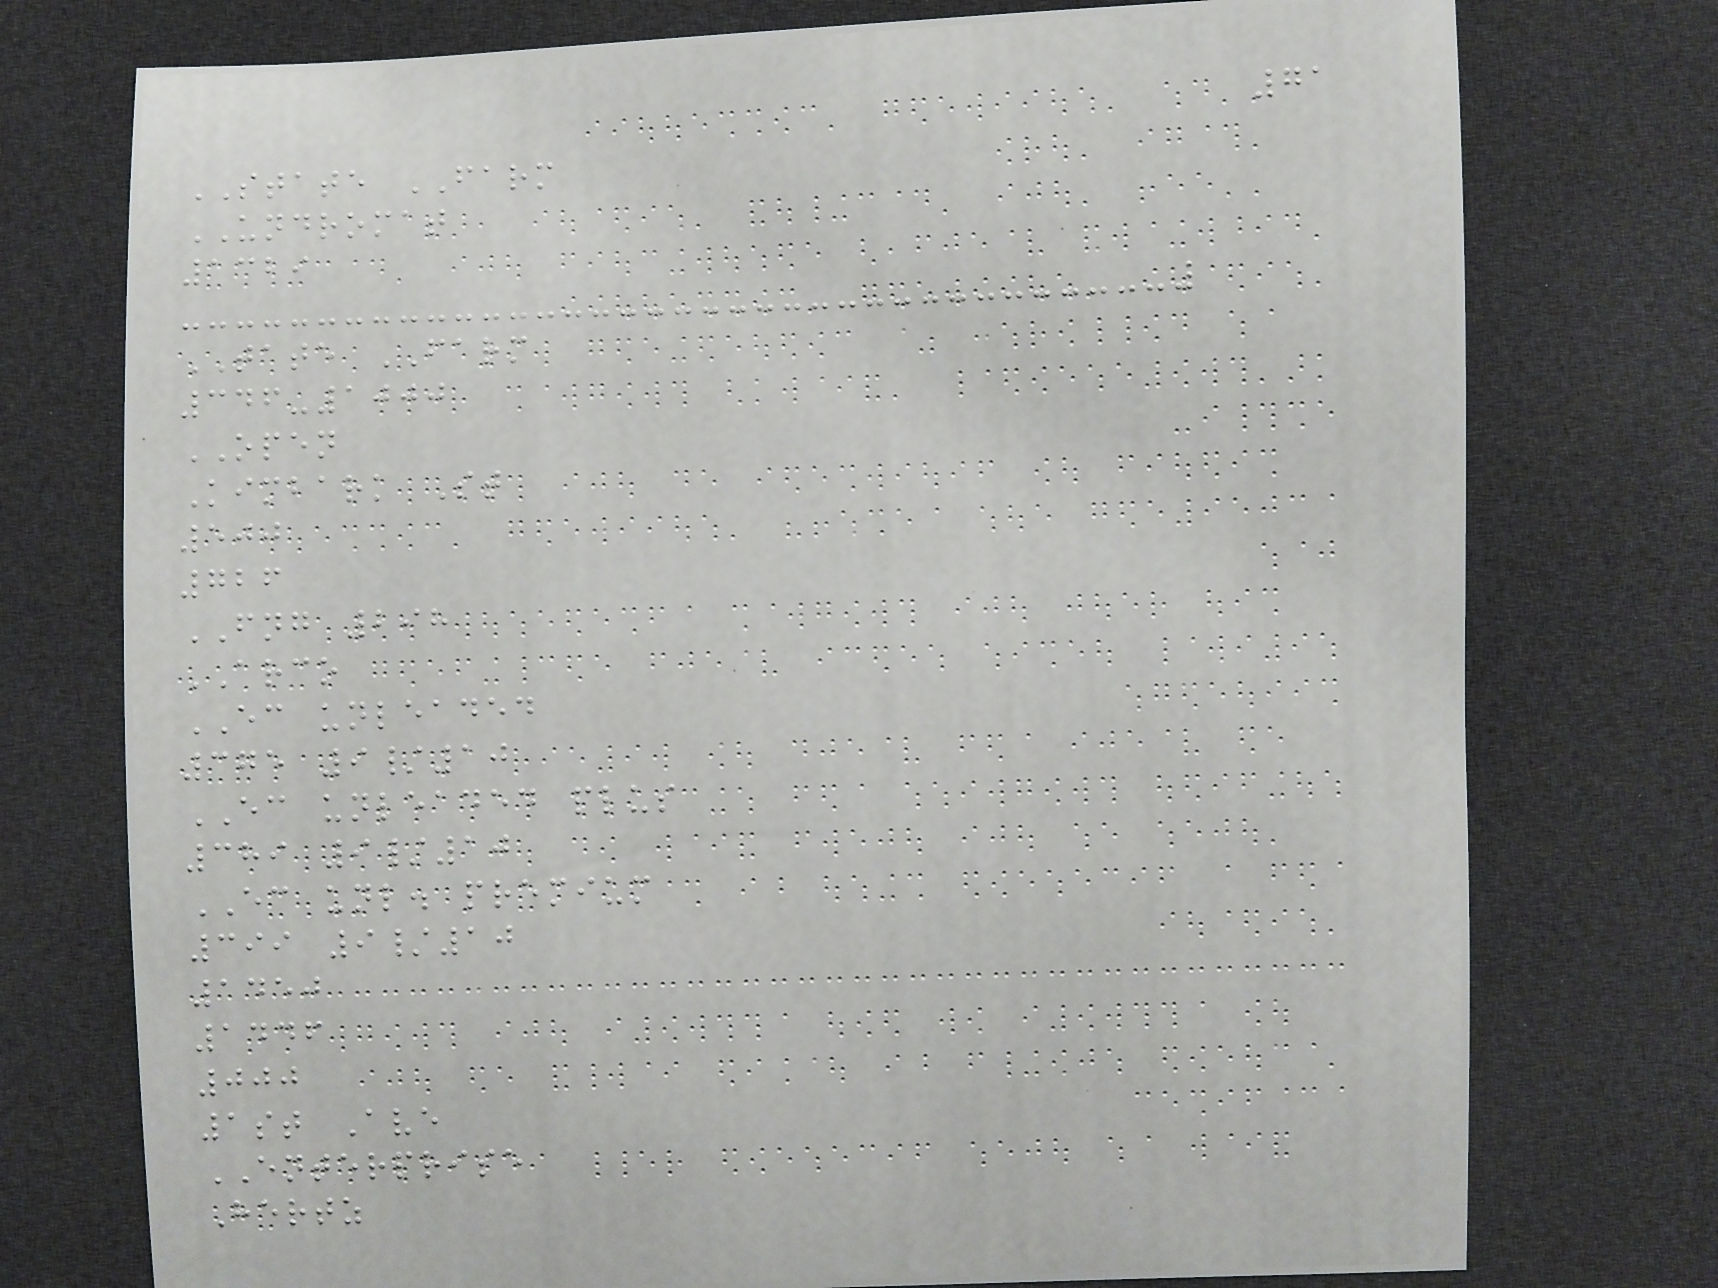71
STATE FARM
UNDROMAT
1329
TATE FARM
346-1000
OPEN
Kimbark St
500
726
FNG 298
ARCO
EC unleaded
375 9/10
EC unleaded plus
389 9/10
EC unl. premium
399 9/10
1450
1446
000
1st Ave
ENTERPRISE
Hertz
